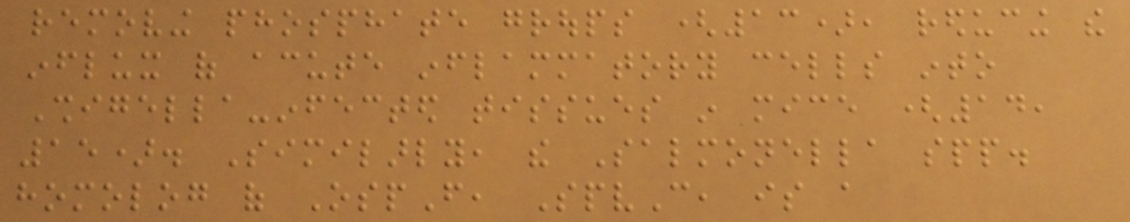removing phosphate groups (13), reducing the
influx of acute inflammatory cells into
Shigella-infected tissues in mice (14,
15). Similarly, the Salmonella spp.
homolog of OspF, SpvC, is a
